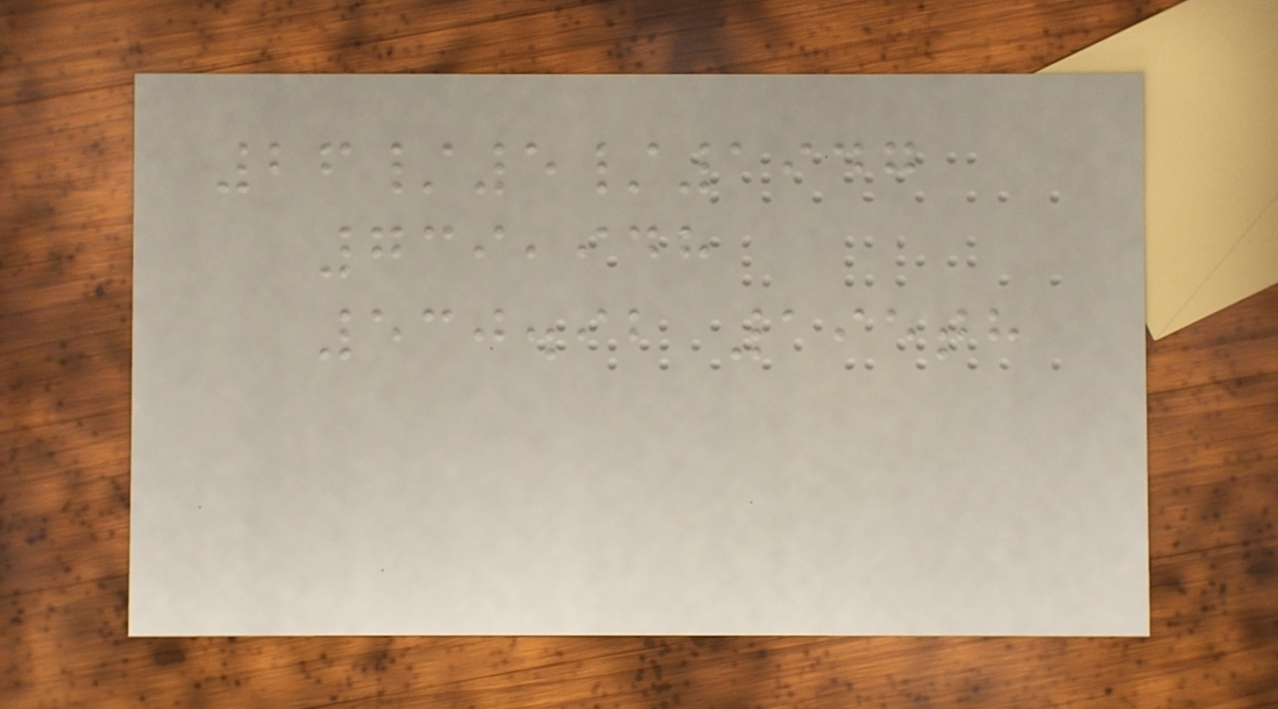26/5/1947
739,948
530.92 195th
